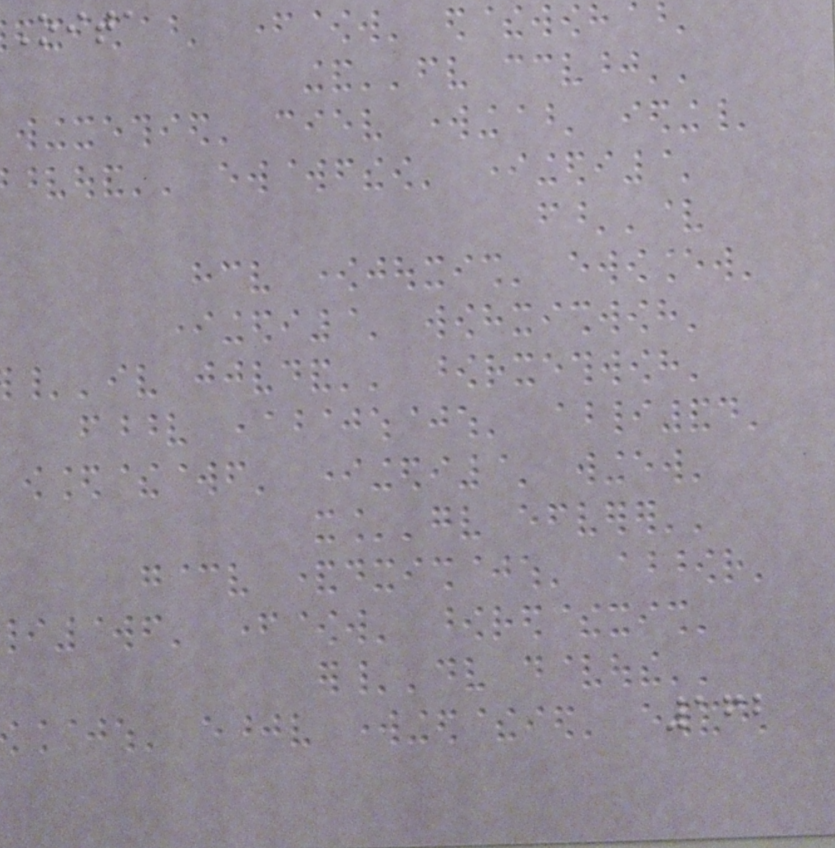Oita
162
